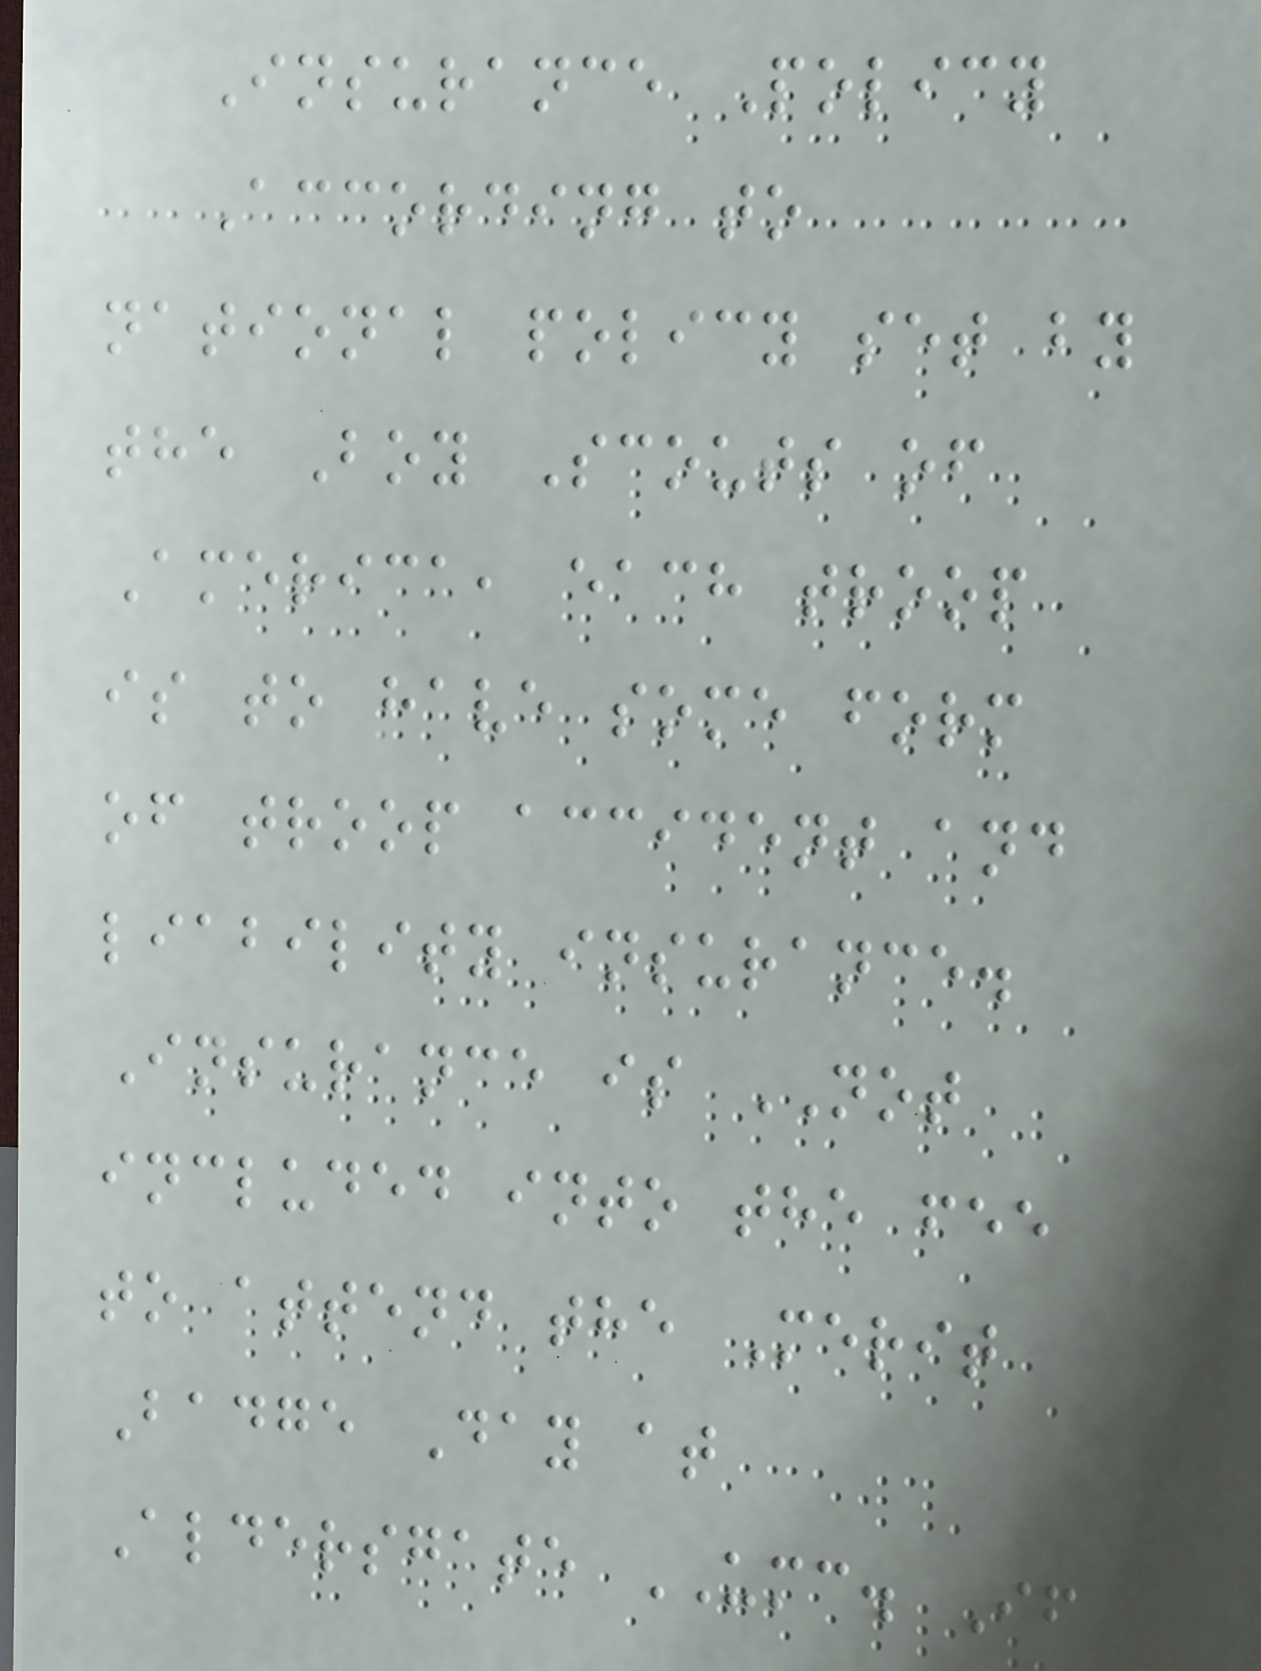Insurance Policy
According to
national policy set by
the Boy Scouts of
America, each troop
is to have some form
of troop accident and
liability insurance.
Insurance is NOT
included into the fee
to attend the Merit
Badge Day at
Aldersgate UMC. If
